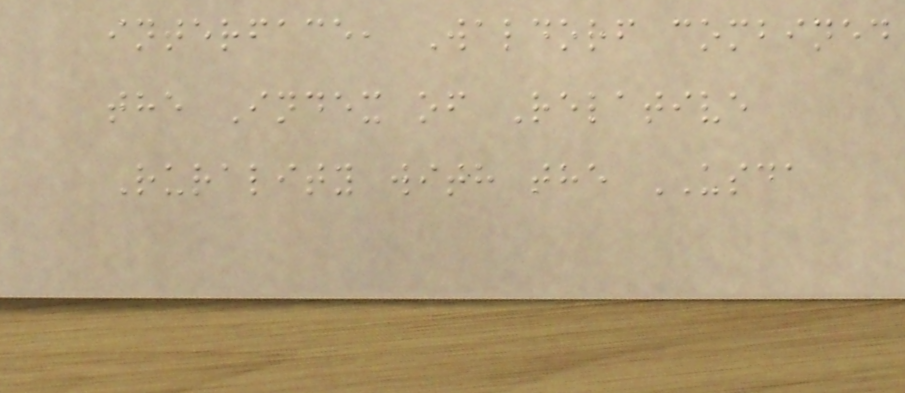interface, Waldorf combined
the Index of Relative
Rurality with the USDA
